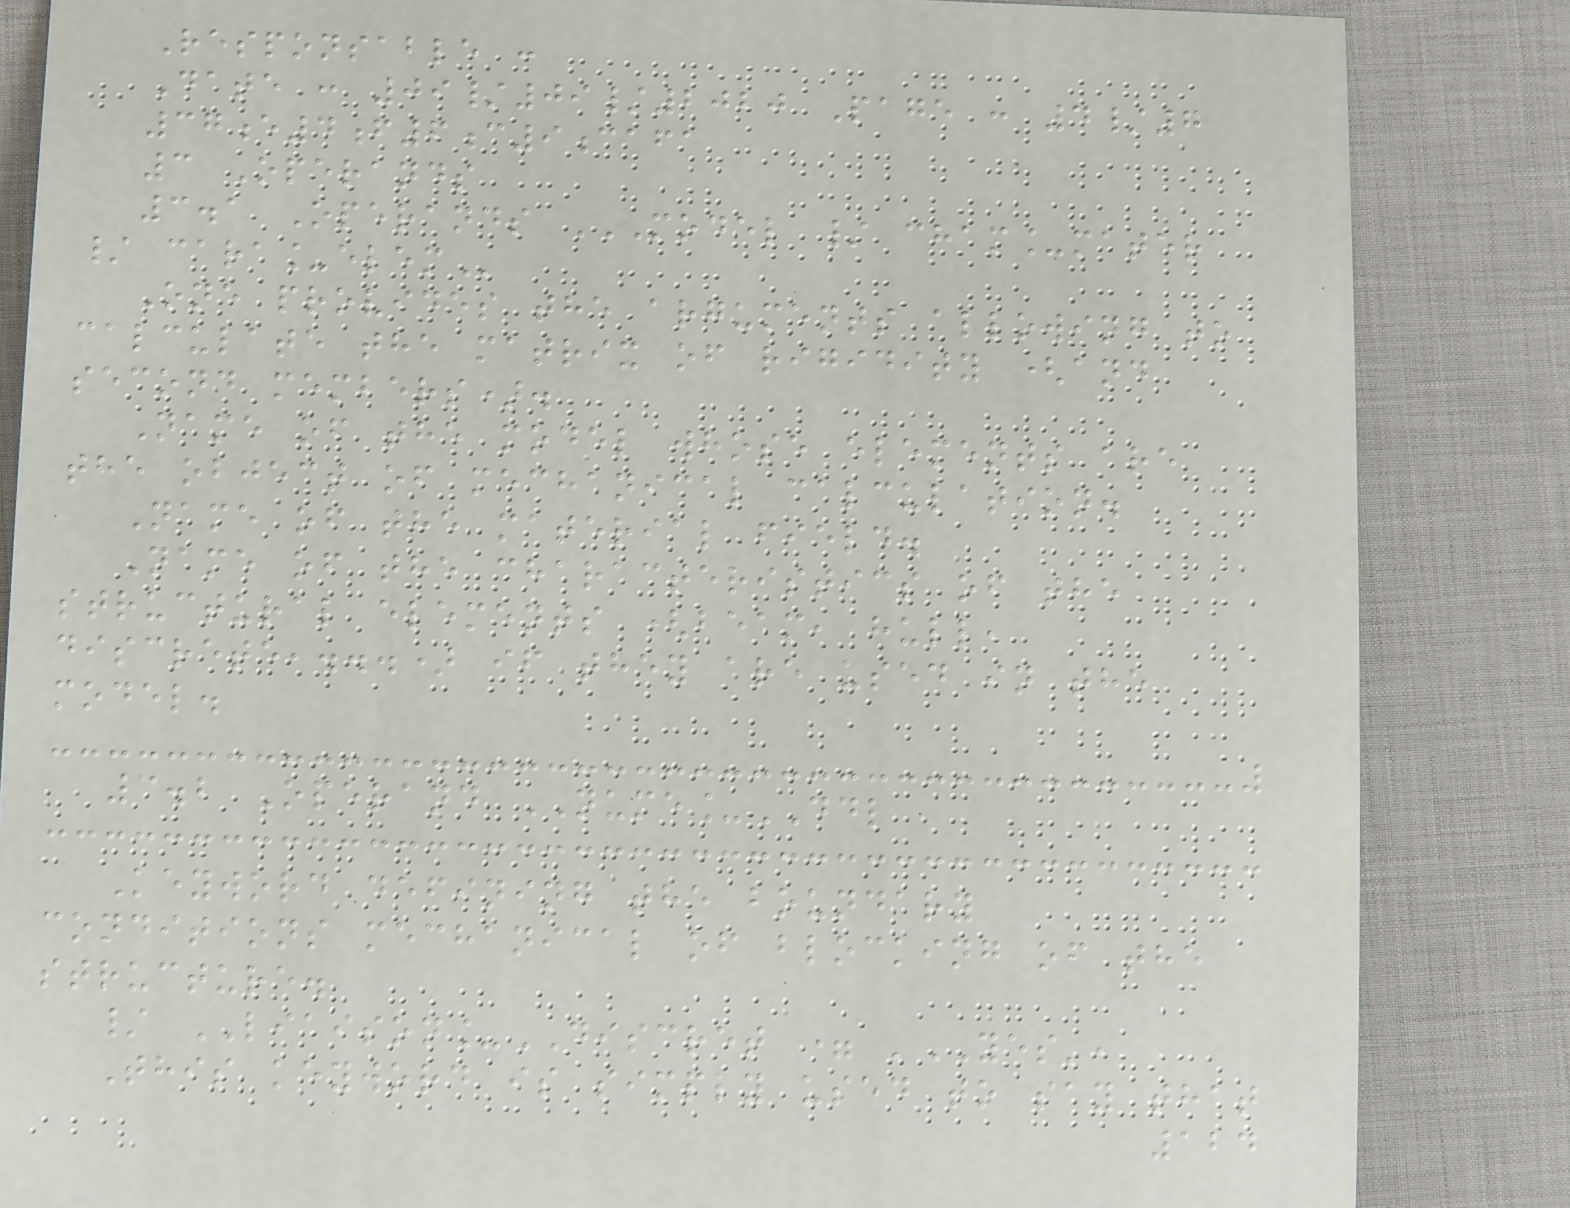Responsable :
Date : 09/09/2020 Page : 4/7
37e4f6c9cafa
3 Operands
3.1 Operands MODEL / CHAM_MATER
/ CARA_ELEM
One provides the arguments allowing to
calculate the matrix of rigidity (and
second members).
Name of the model whose elements are
the object of mechanical calculation.
Name of the material field.
Name of the characteristics of the
structural elements (beam, hull,
discrete,...) if they are used in the
model.
3.2 Operand NUME_DDL
Keyword defining the boundary
conditions mechanical of blocking of the
structure.
/ LIAISON_DISCRET = 'YES',
This keyword is simply used to say that
124
